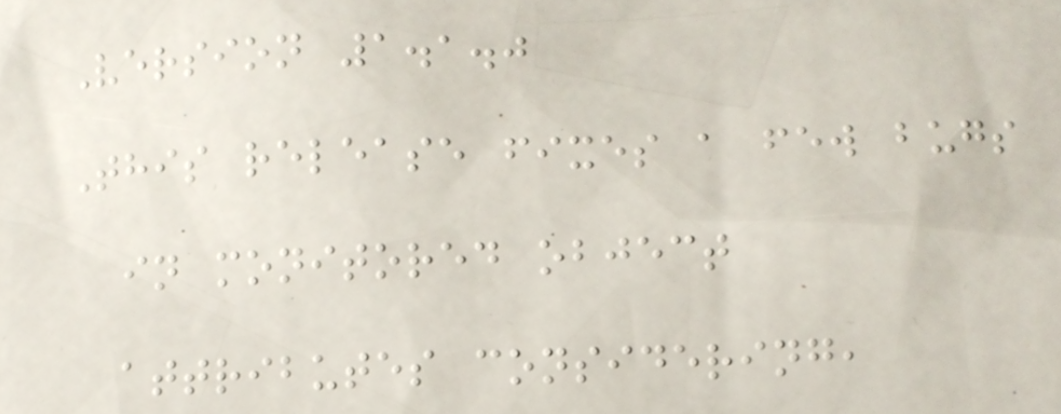Version 1.1.0
This release fixes a few bugs
in monitored object
attributes considering,
